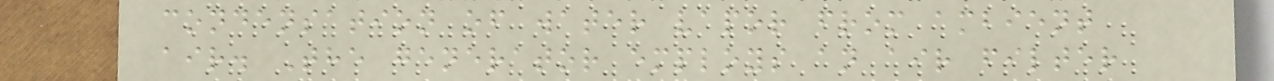condensation of water vapor from ambient
air. The generator employs an air filter
